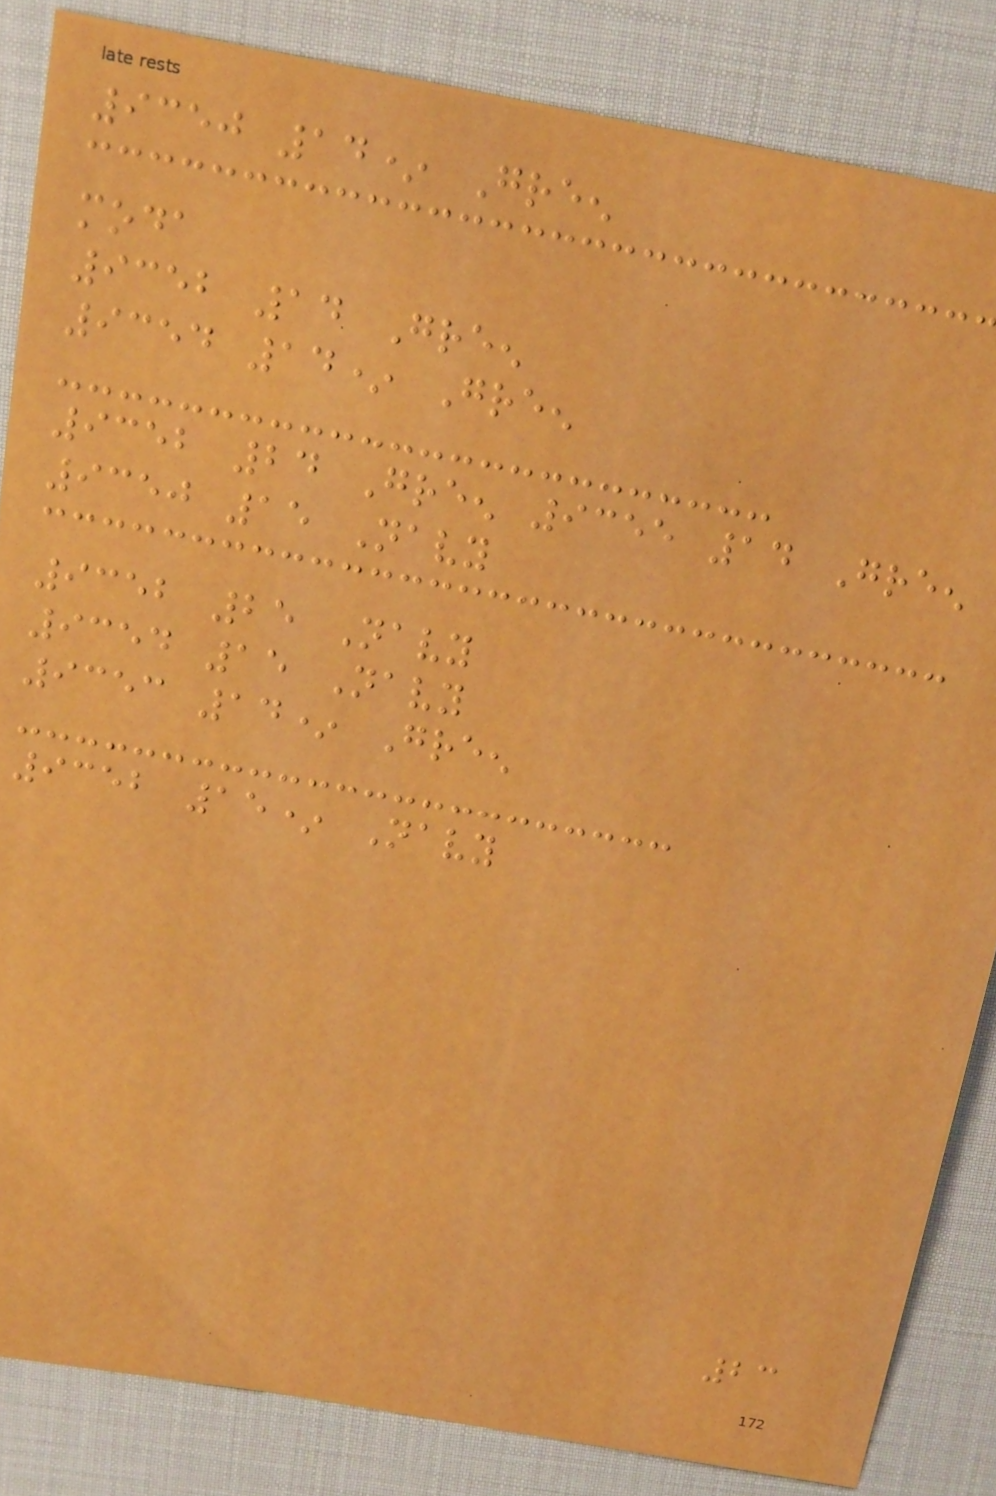9350 14* Green
moda
9352 14 Green
9354 14* Green
9352 24 Green 9355 14 Green
9350 15 Navy
9352 25 Navy
9354 15 Navy
9353 14* Green
9352 15* Navy
23
